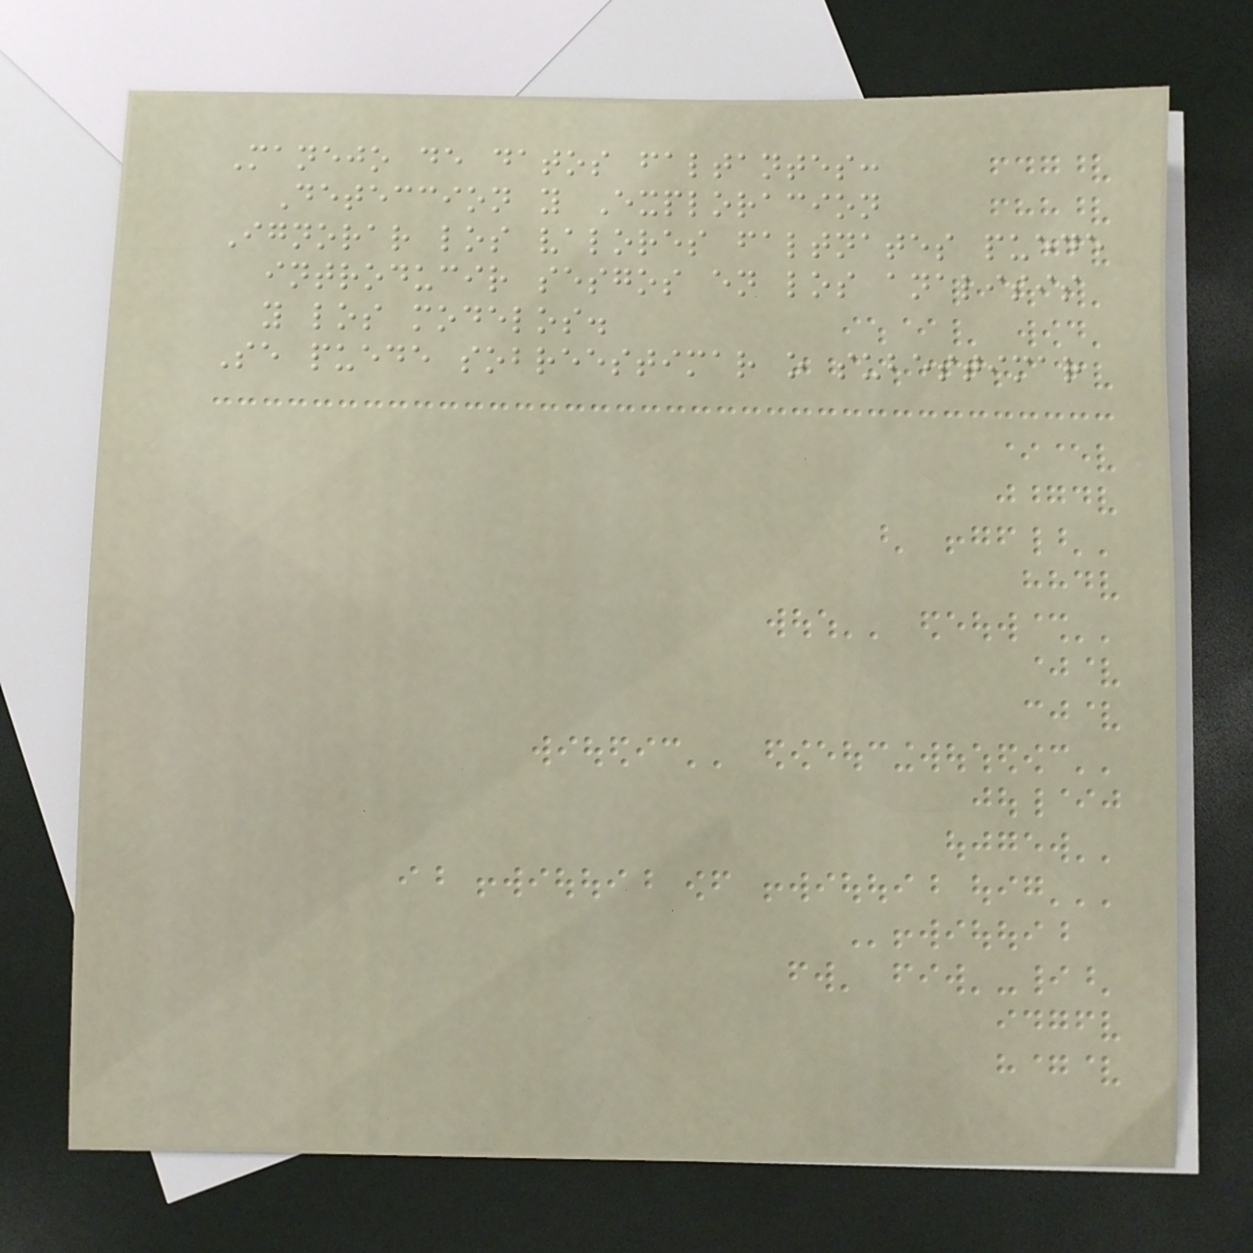Manejo de datos faltantes:
Deteccion y Exploracion
Ignorar los valores faltnates puede
introducir sesgos en los analisis
y los modelos.
Se puede sobreestimar o subestimar
